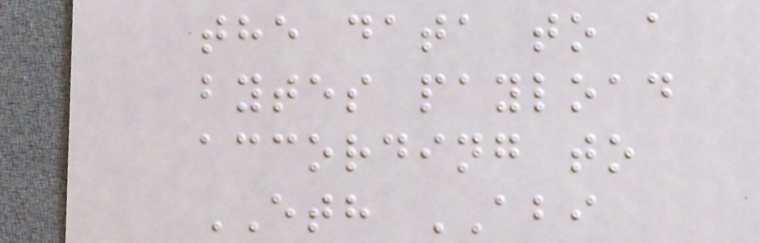the data to a
bytes payload
according to
ETH ABI
